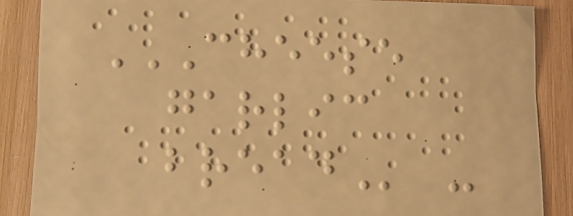CHEESE
GARLIC
BREAD -
